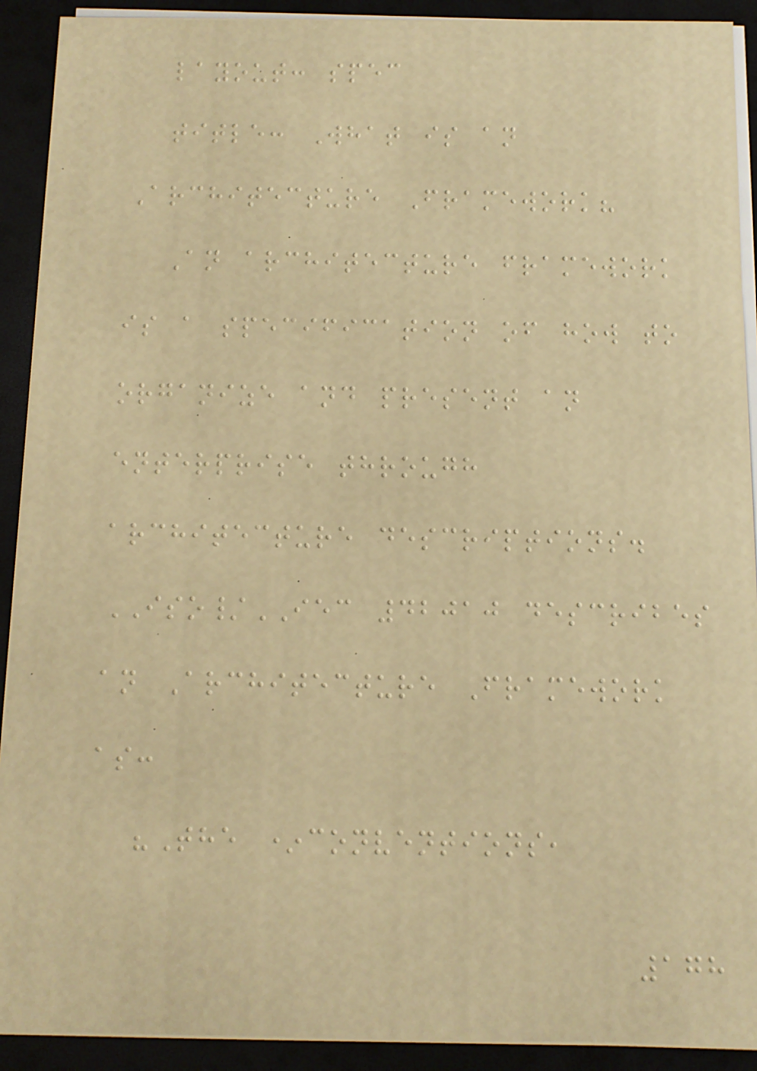layout: spec
title: What is an
Architecture Framework?
An architecture framework
is a specification of how to
organize and present an
enterprise through
architecture descriptions.
ISO/IEC 42010 describes
an Architecture Framework
as:
"The *conventions,
178
